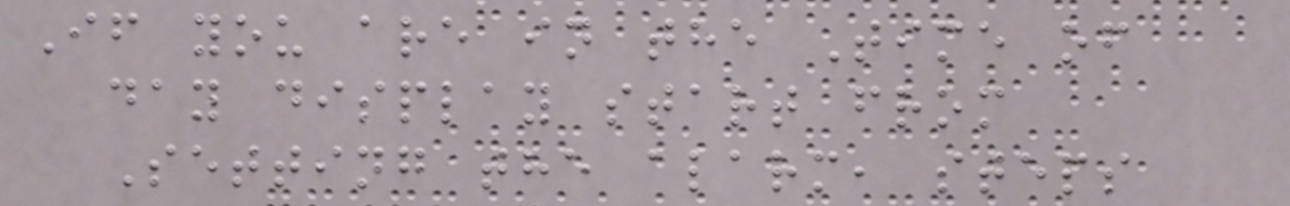If you are in the Time of
day display start from
Setting the alarm, steps
